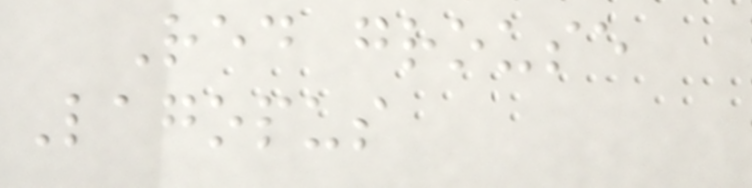Red grouse
Lagopus
